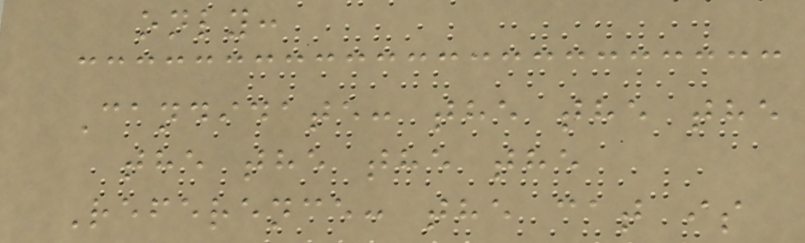only:
Candidate: the the the
the the the the
Reference: the cat is
